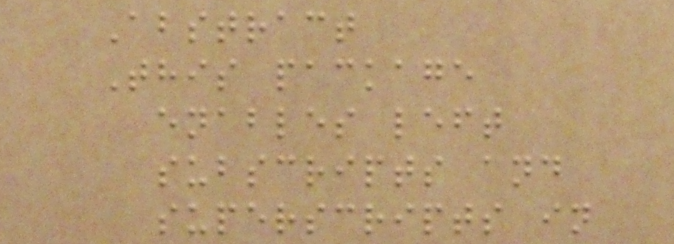Abstract
This package
enables left
subscripts and
superscripts in
